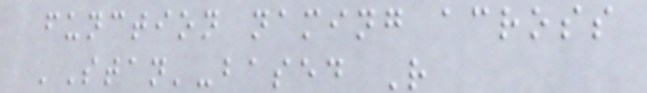function naming across
'Stan'-based R
